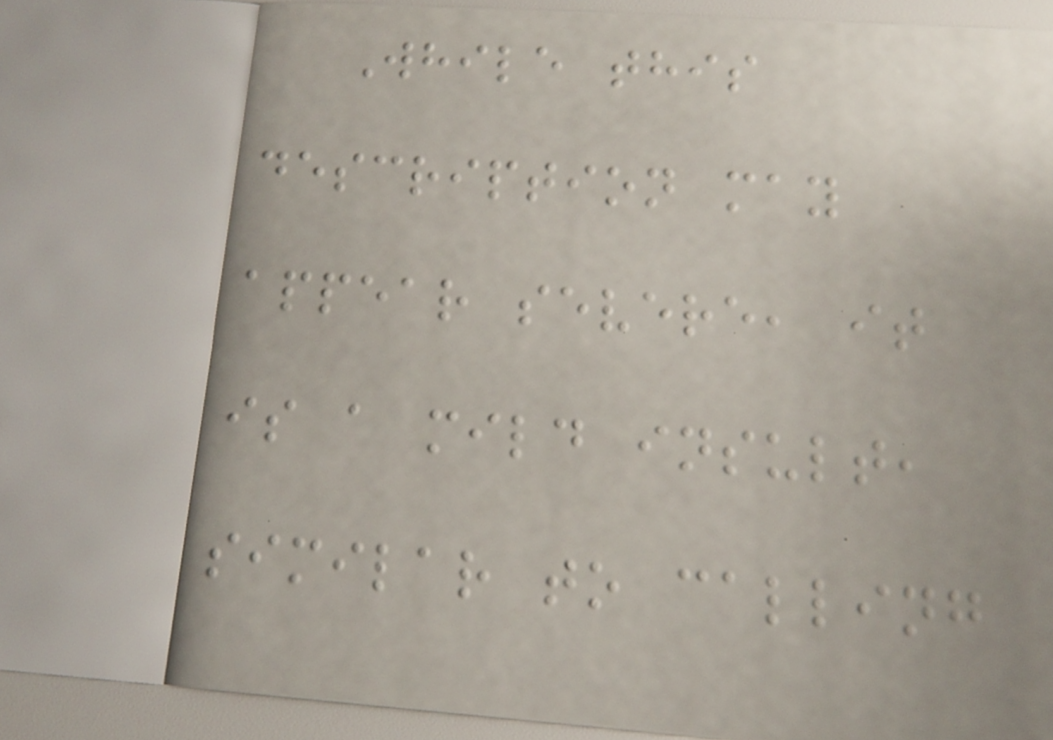While this
description may
appear severe, it
is a mild insult,
similar to calling
